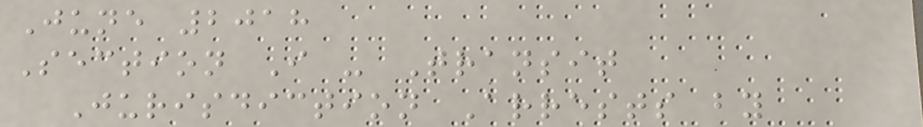June 2018
Section I - Transit
Jurisdiction Arrests by
